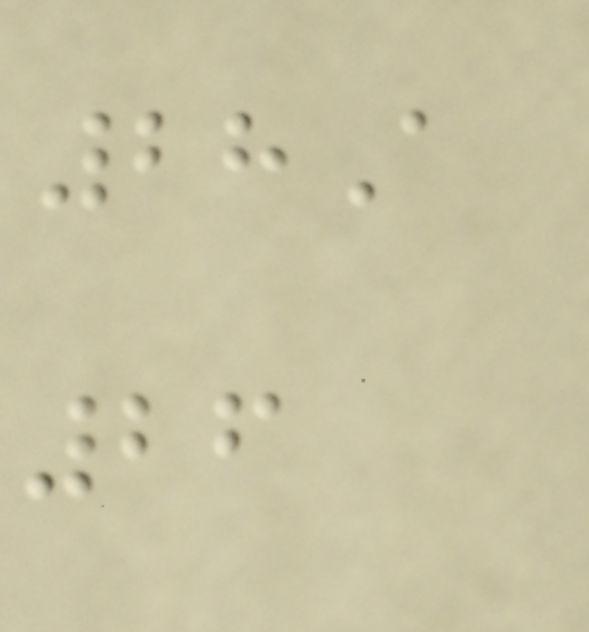28A
26
